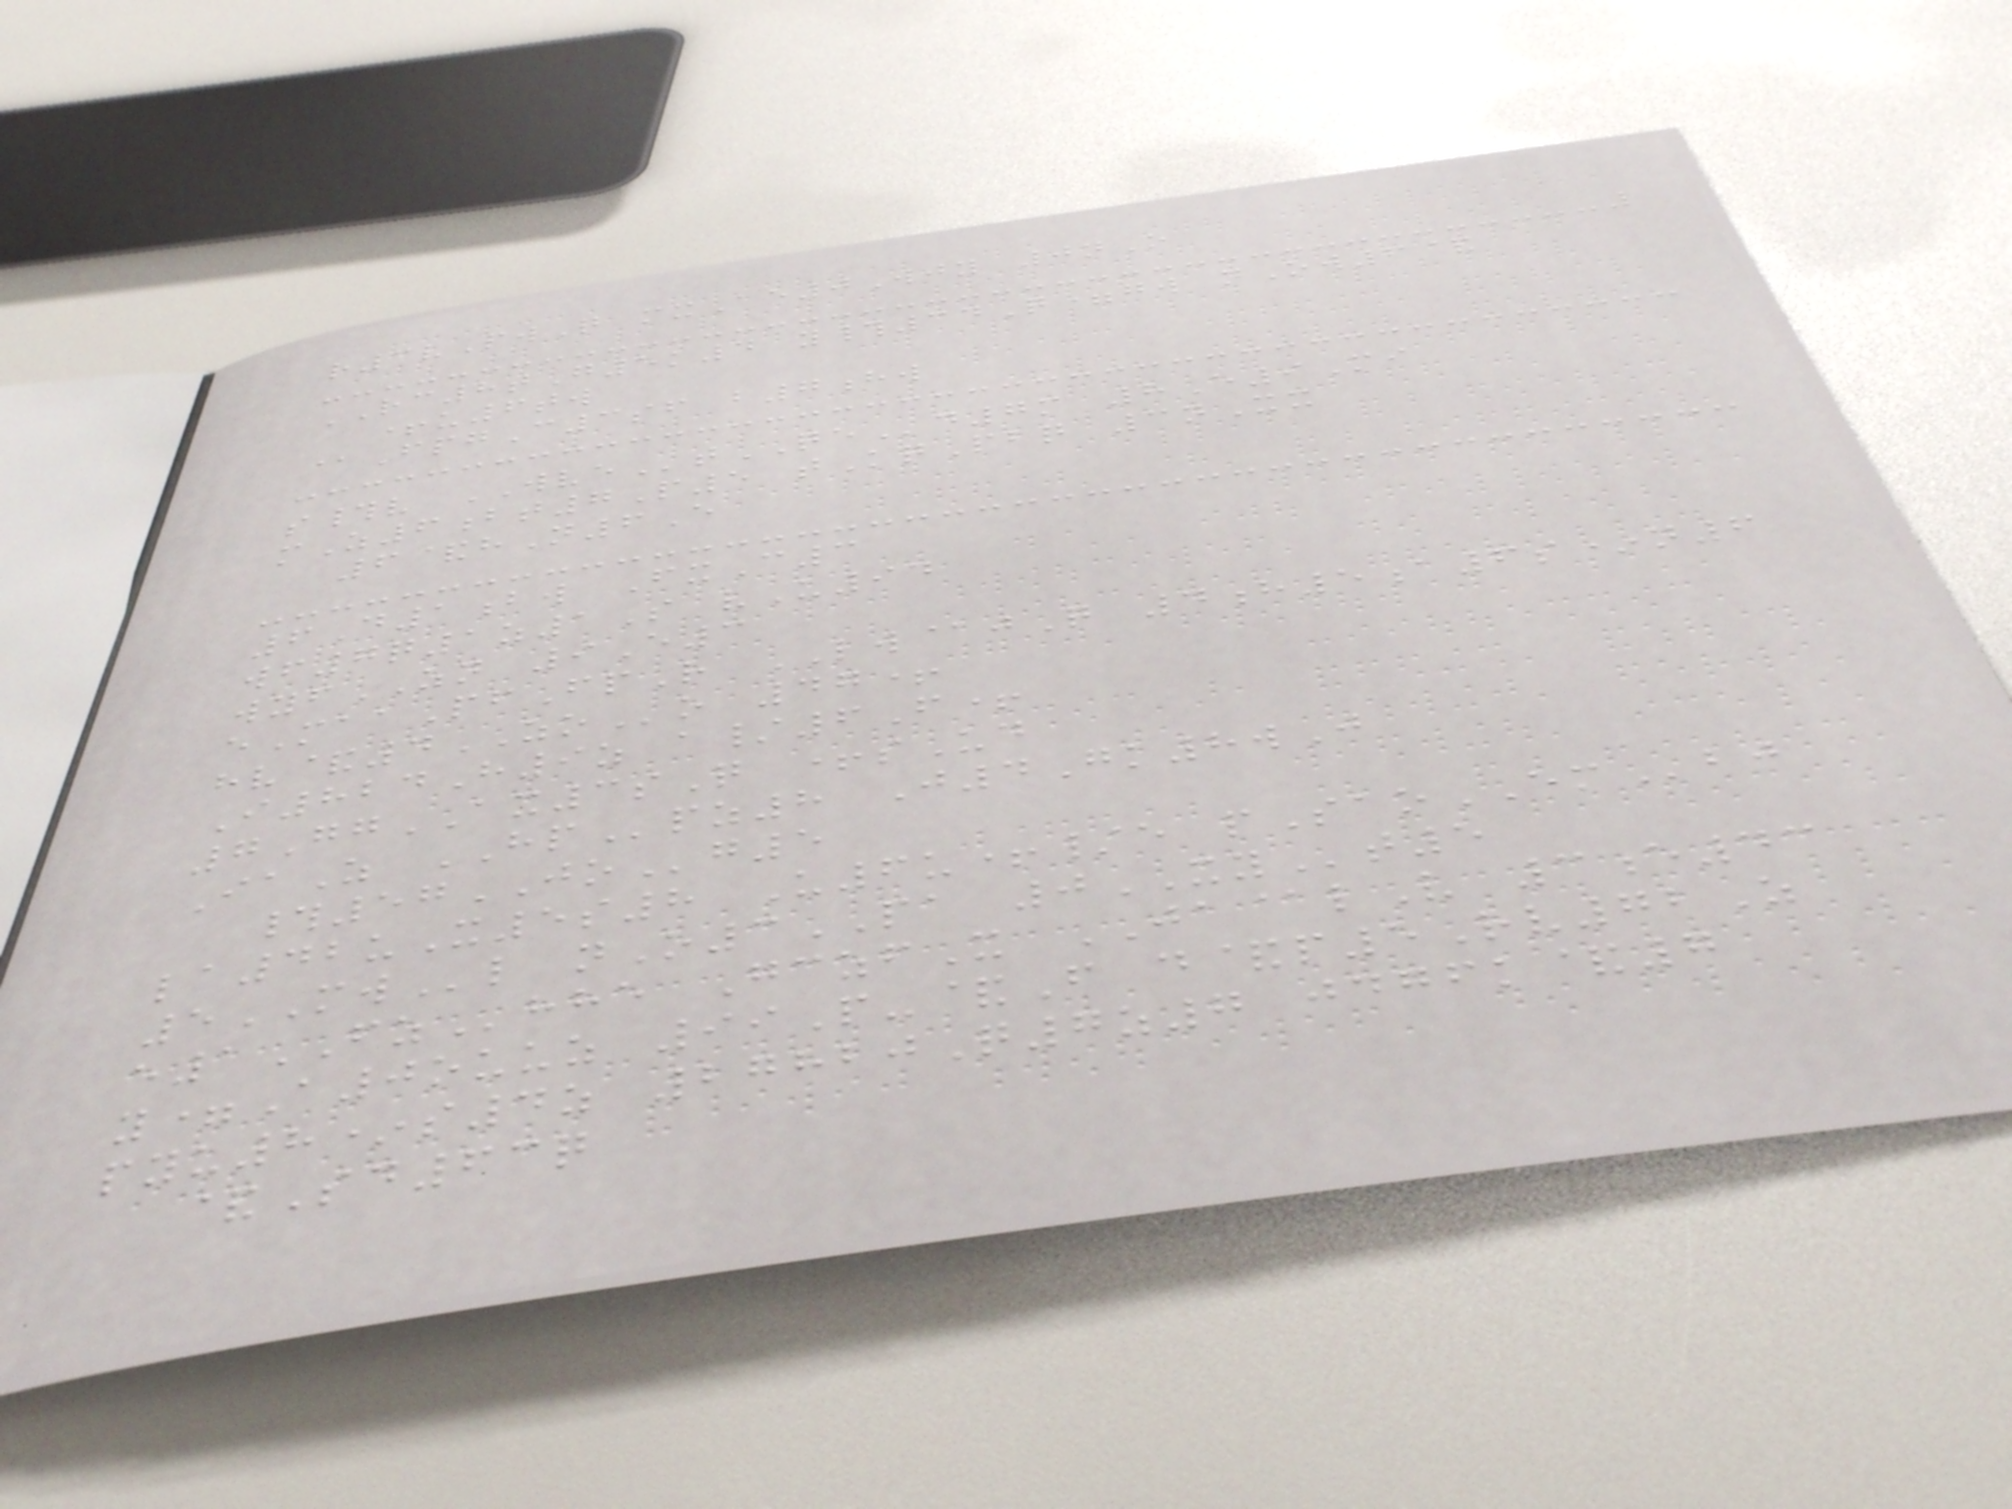r3vPwQ mxAe0Wjy 0nO
RC8tG5k4 y#34Q=gw nOw6&
+u6tw
@FpgC3sf b7hw
s#v WVEtQEd7m 8E9Mi
mZ6bt7P5 tKqPbq 3nXx
6&hN6E
6D1bw FxC3
wf7q1z1S vU94
wyfZN 9E3
eMaaPfFpR LW@jQ 4h5a6s*n6
hv&4ZOo 47+
I824H9z a/6F+
7GgAX3sQ +sUd
IaZ HPpz8 J4Gk8wJ
#57JOg5
la42uX5s8 U6u+/e pSaoEMbj
5MWl nO3PA 0XYt5
e1FZhhe GczfX JA@lV 3e43
y=A0ouuz 99P-&F d&p5Rv72Z
pyu8*s4z 27820Q7z7 jdgfk&7
&Sd63q
